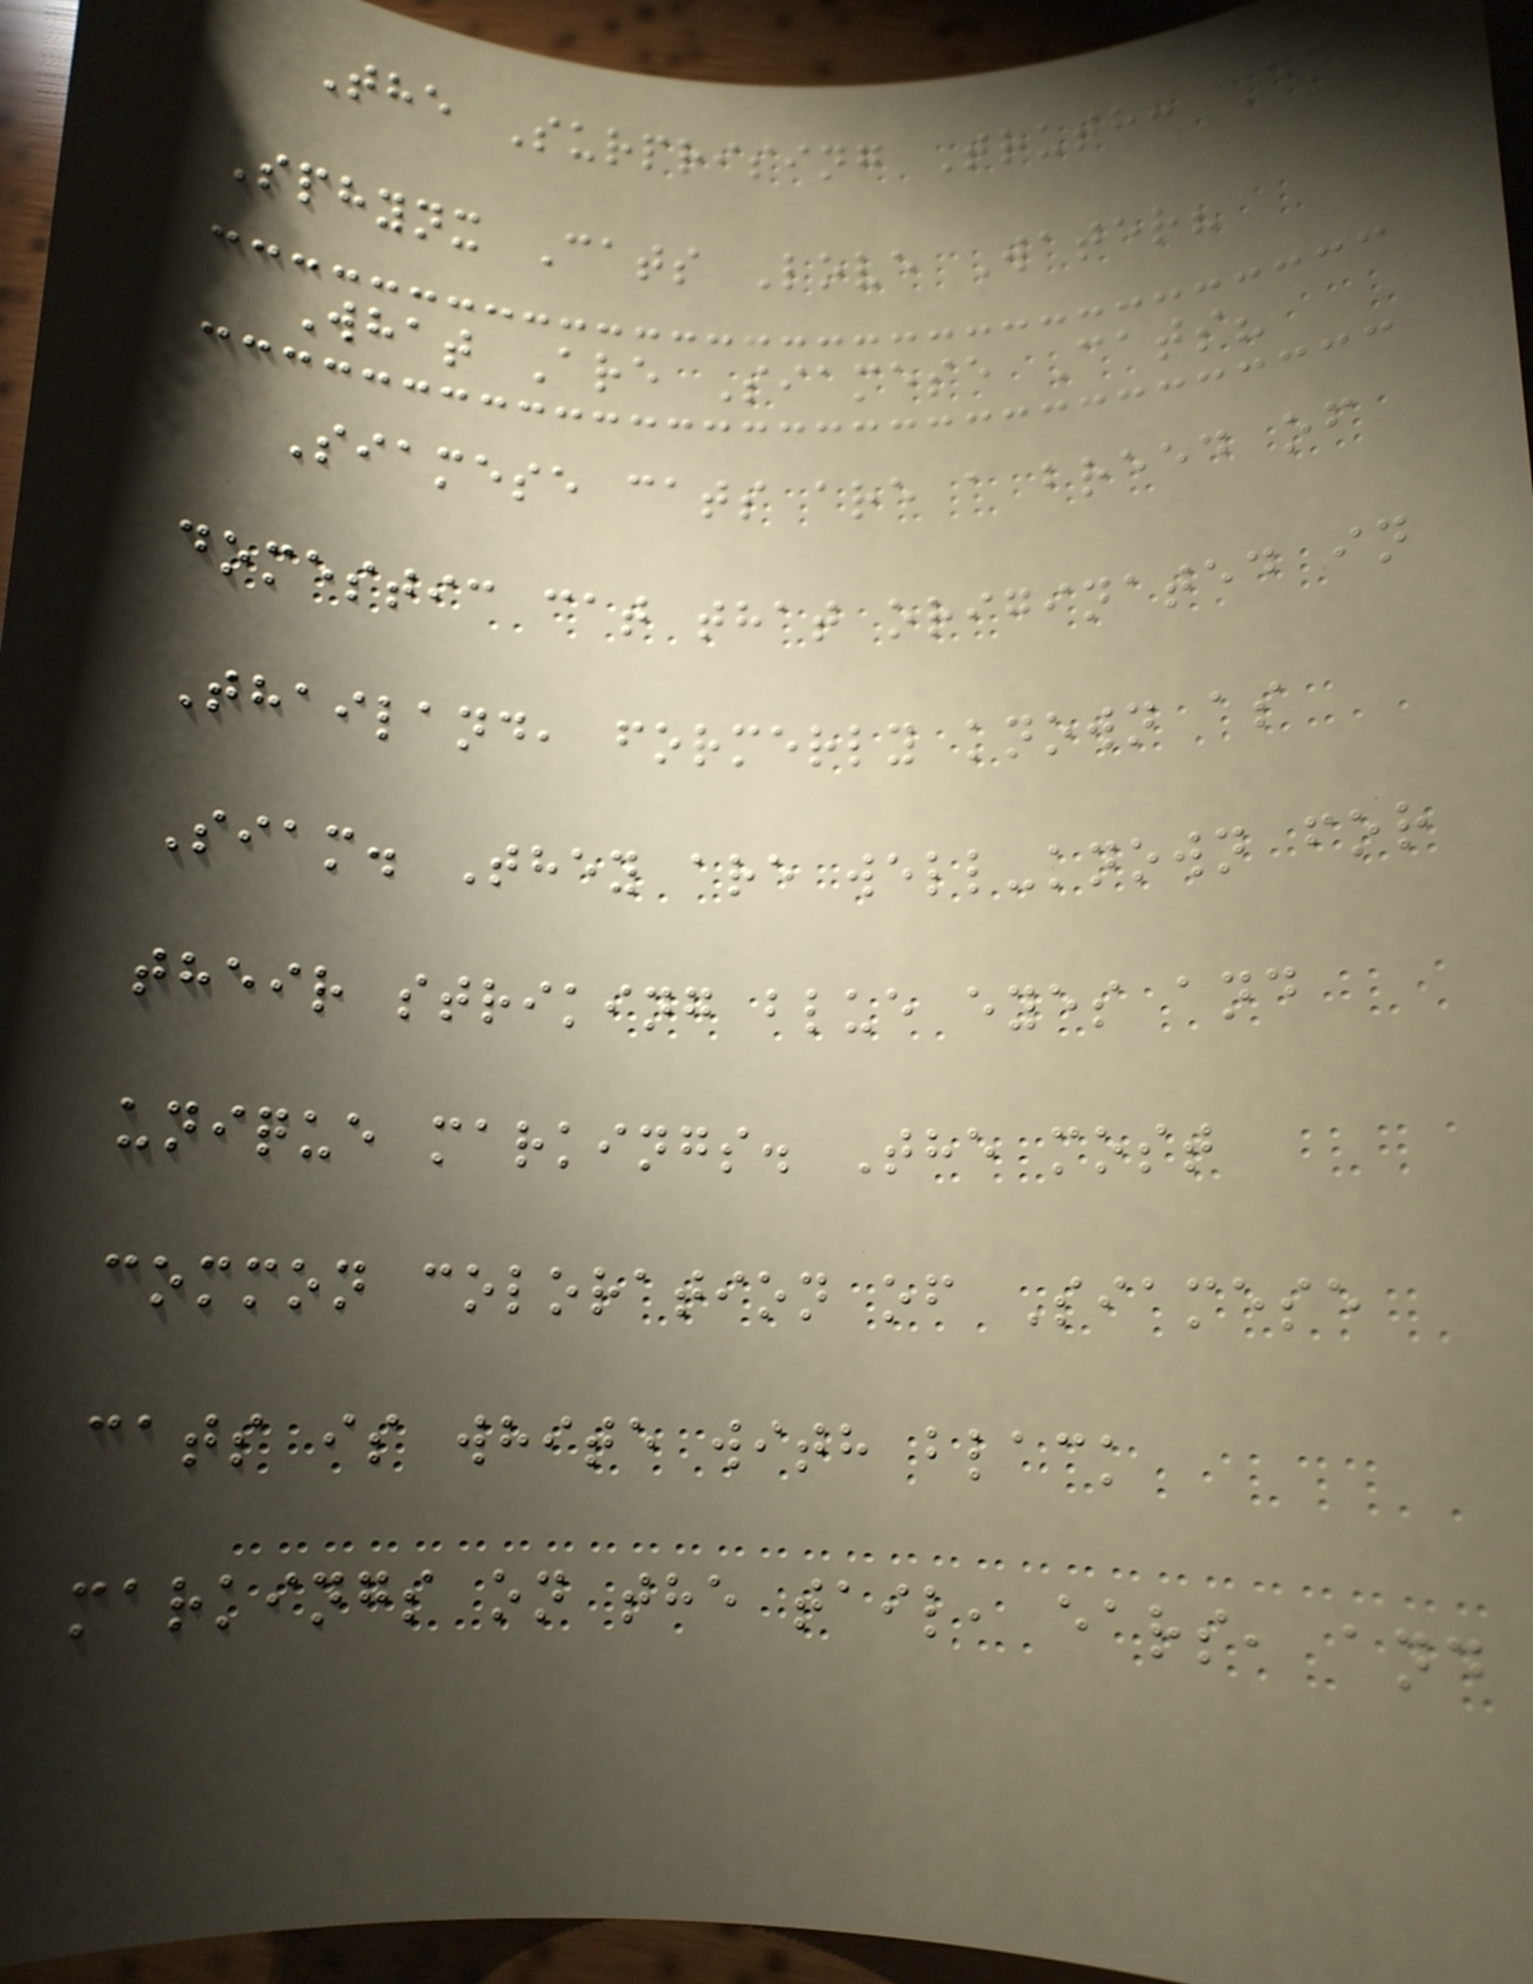The Surprising Truth: Do
Sphynx Cats Love Water?
What Are Siamese Cats?
Siamese cats are a breed of
domestic cat that originated in
Thailand, formerly known as
Siam. They are well-known for
their striking blue eyes and
unique markings. The most
common coloration of Siamese
cats is white with black
markings on the tail, ears, and
